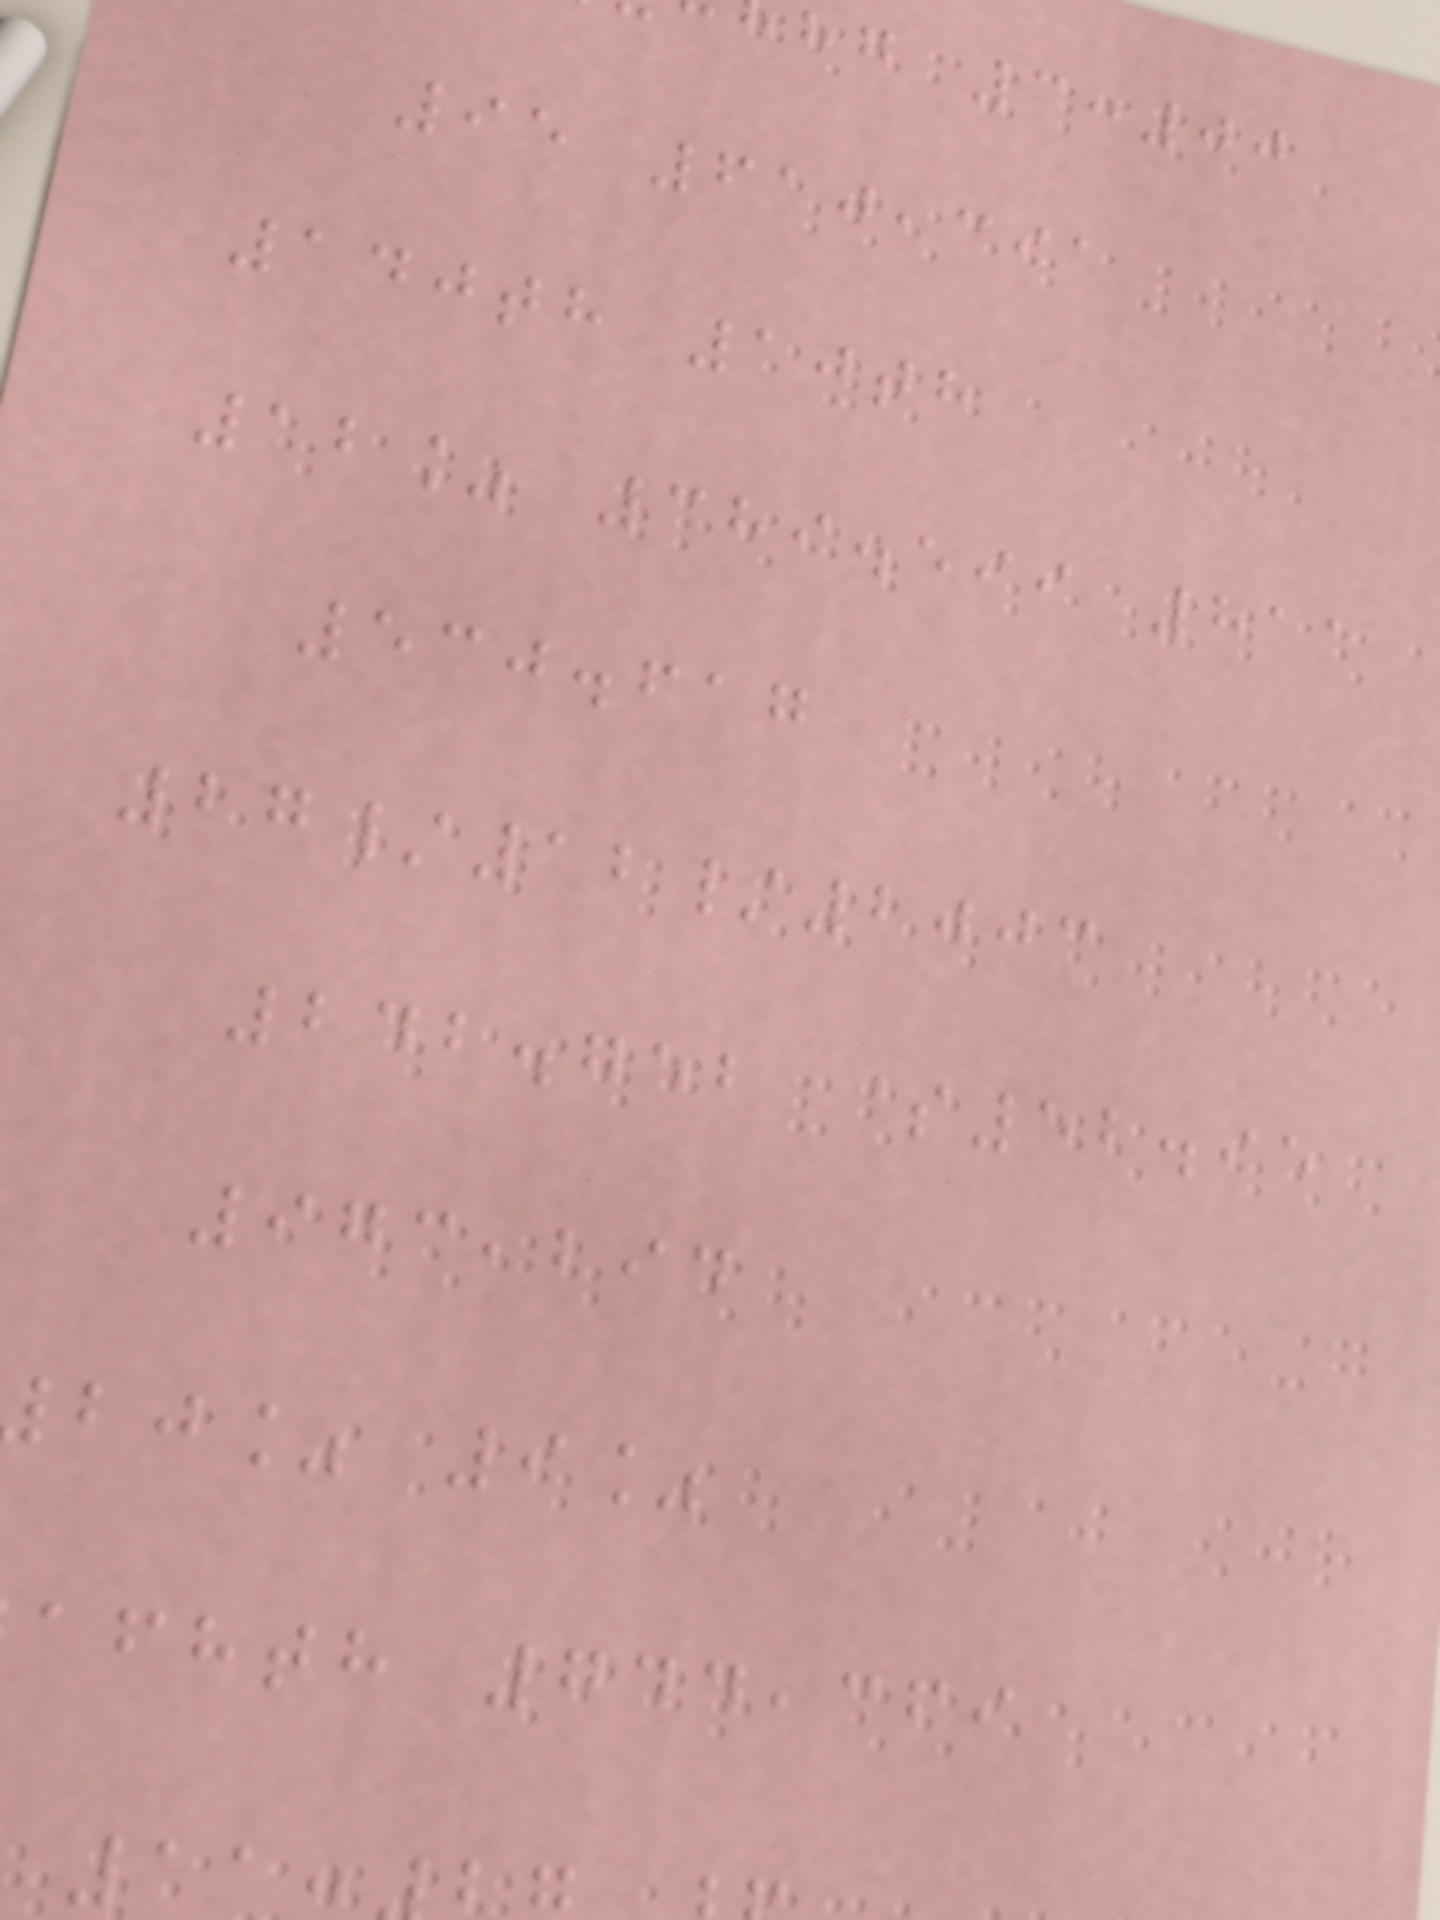hg 3:00
95 610,391
140th 10th
12% 389.599 811
530.617
27/12/2003
242.752 $52.95
973,294
bj% 9%
afhth 744,369
